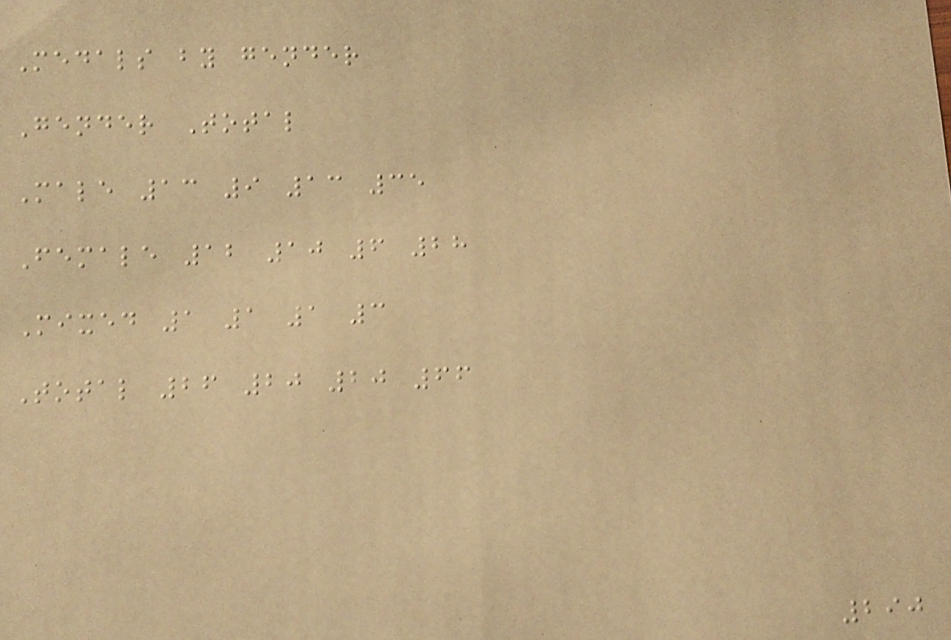Medals by gender
Gender Total
Male 13 9 13 35
Female 12 10 6 28
Mixed 1 1 1 3
Total 26 20 20 66
290
